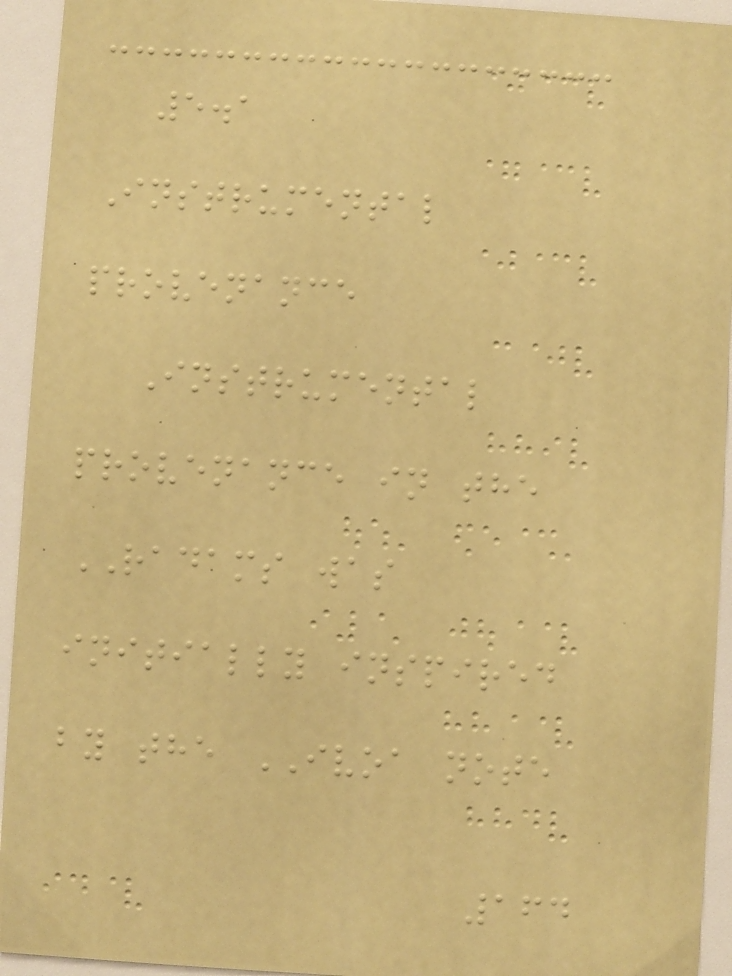5.1
Instrumental
provenance
Instrumental
provenance in the
RADAMS was
initially inspired
by the IVOA note
164
